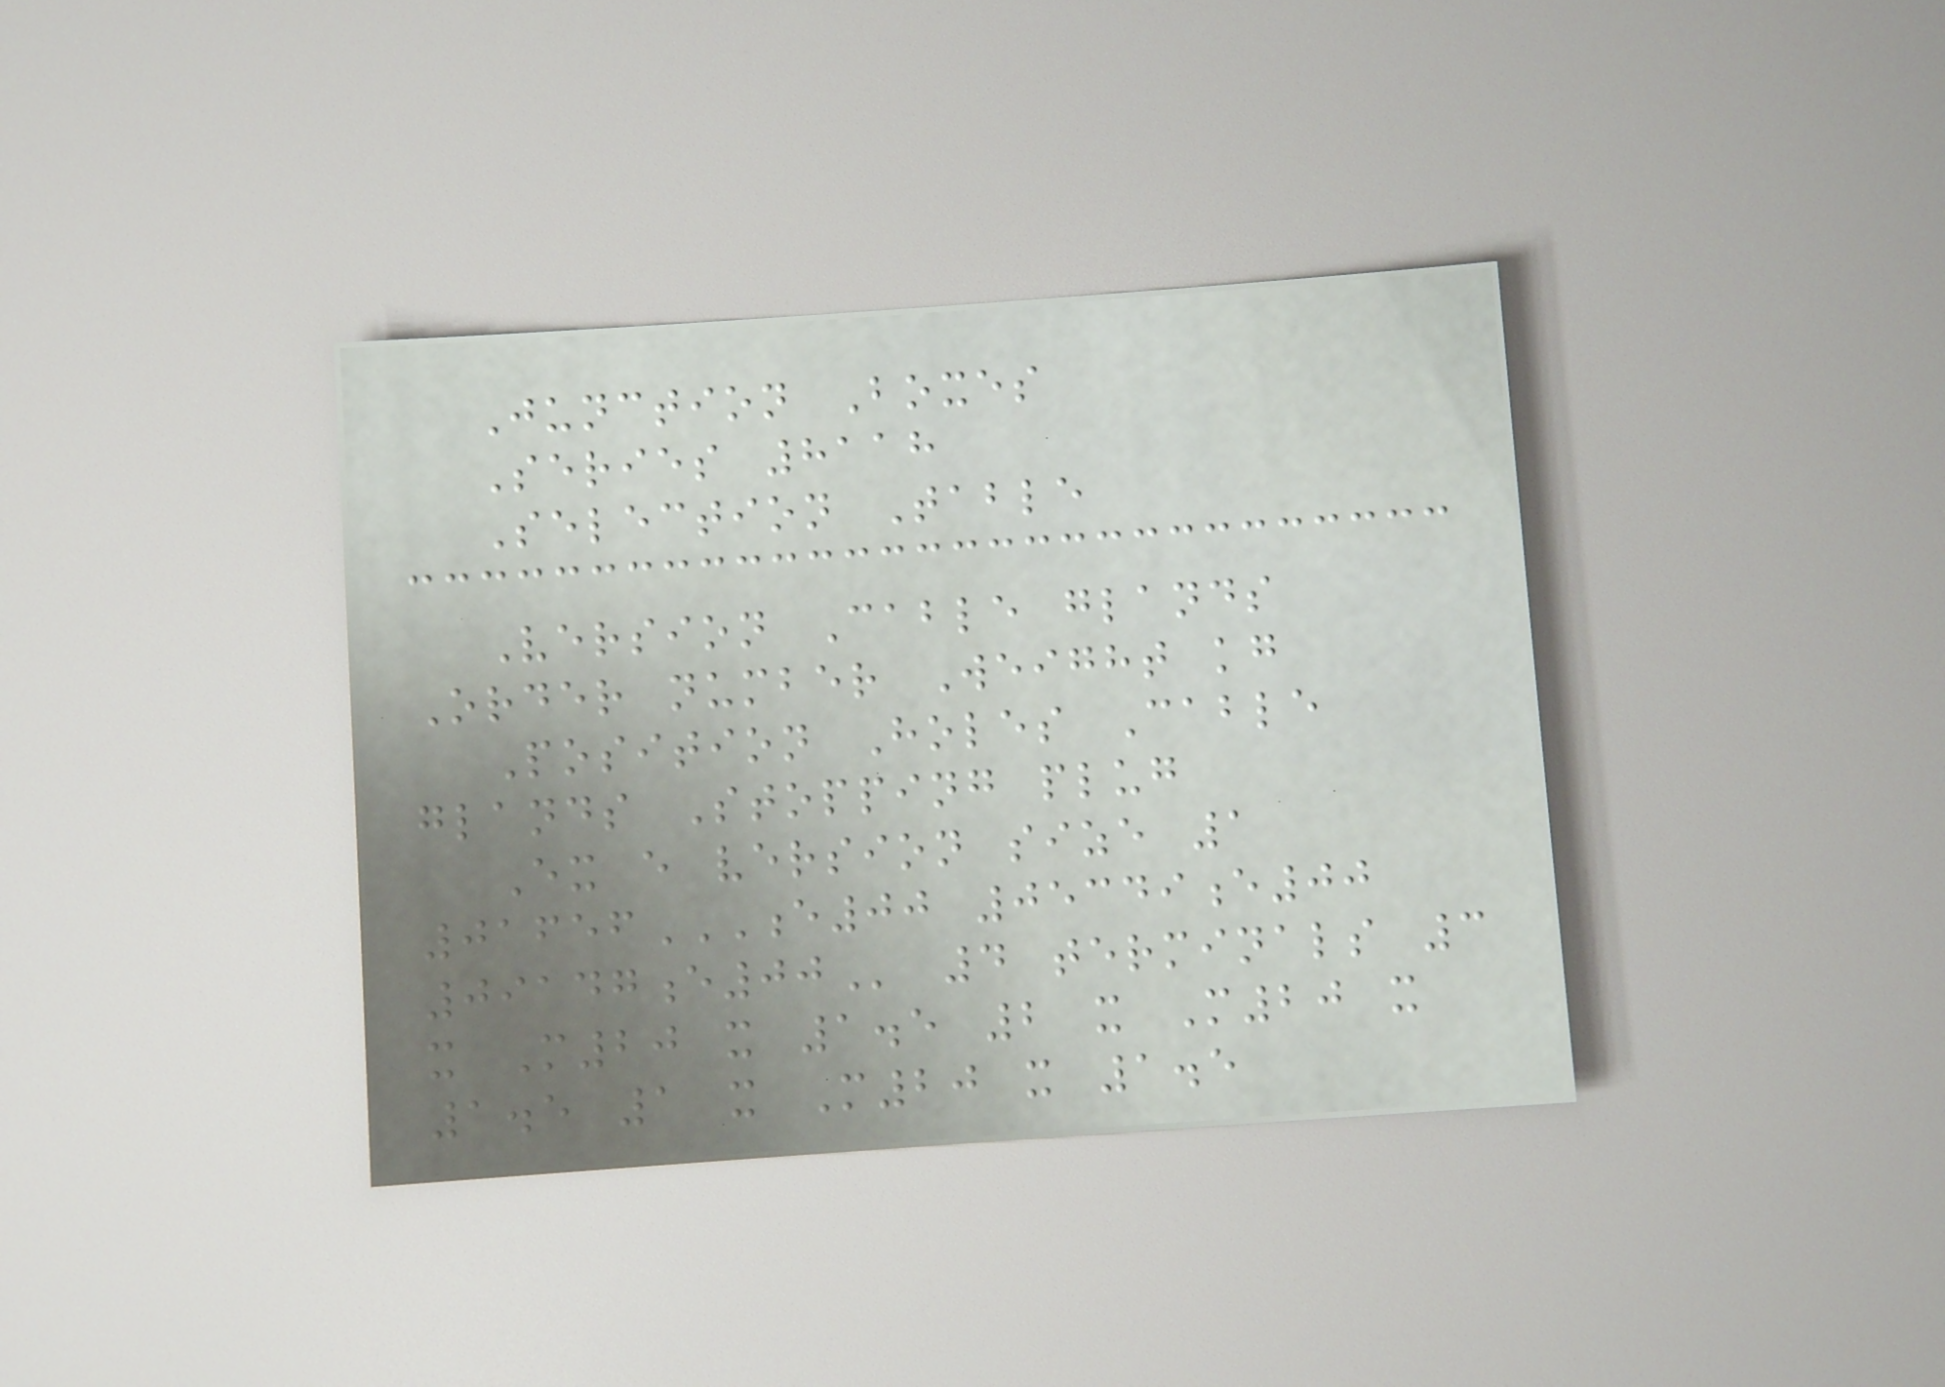Junction Boxes
Series 8118
Selection Table
Version Cable glands
Order number Weight kg
Position Holes Cable
glands Stopping plug
Ex e version size 1
01656E00 05349E00
09147E00 4 terminals 3
x M20 x 1.5 2 x M20 x
1.5 1 x M20 x 1.5
